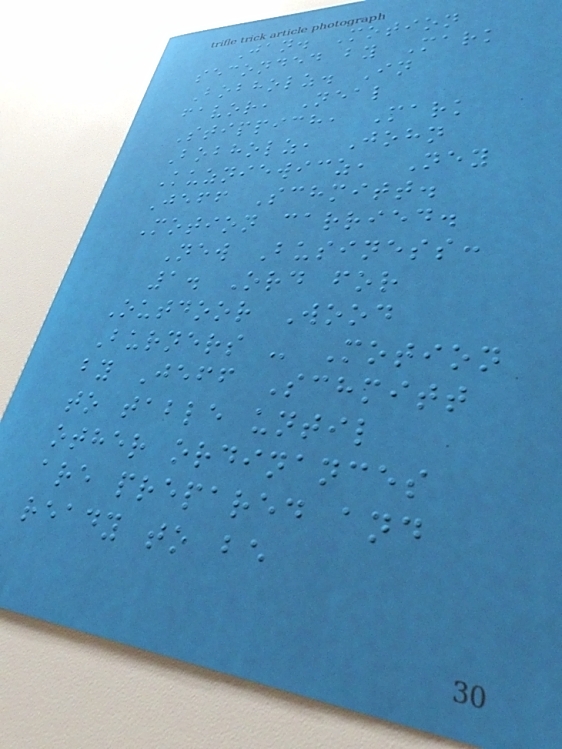Jan. Motion
seconded by Mark
Bobholz. In
favor, Neal
Stippich, Mark
Bobholz, John
Kuzniewicz, Ney
Jeff Schmitt.
Motion carried.
New Business:
1. Ord for
Outdoor Wood
Burners - Motion
by Jeff Schmitt
to table until
other ordinances
are prepared and
ready to be
